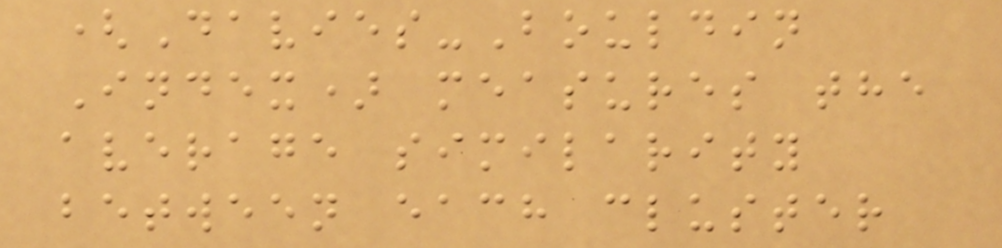(Davies-Bouldin
Index) measures the
average similarity
between each cluster
